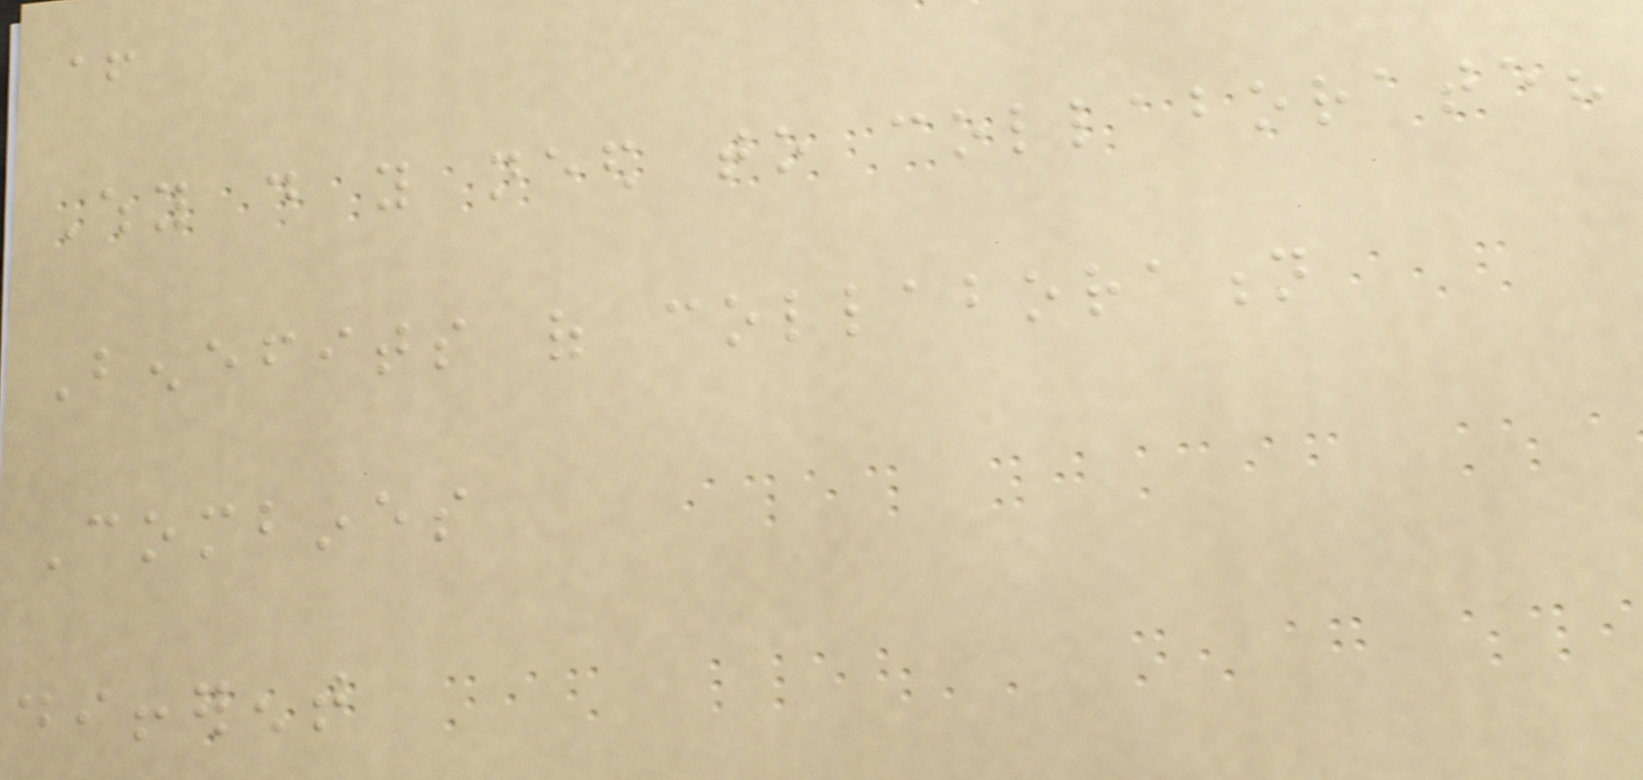+
Why do you need to collaborate?
Benefits of collaboration
Combines
different
